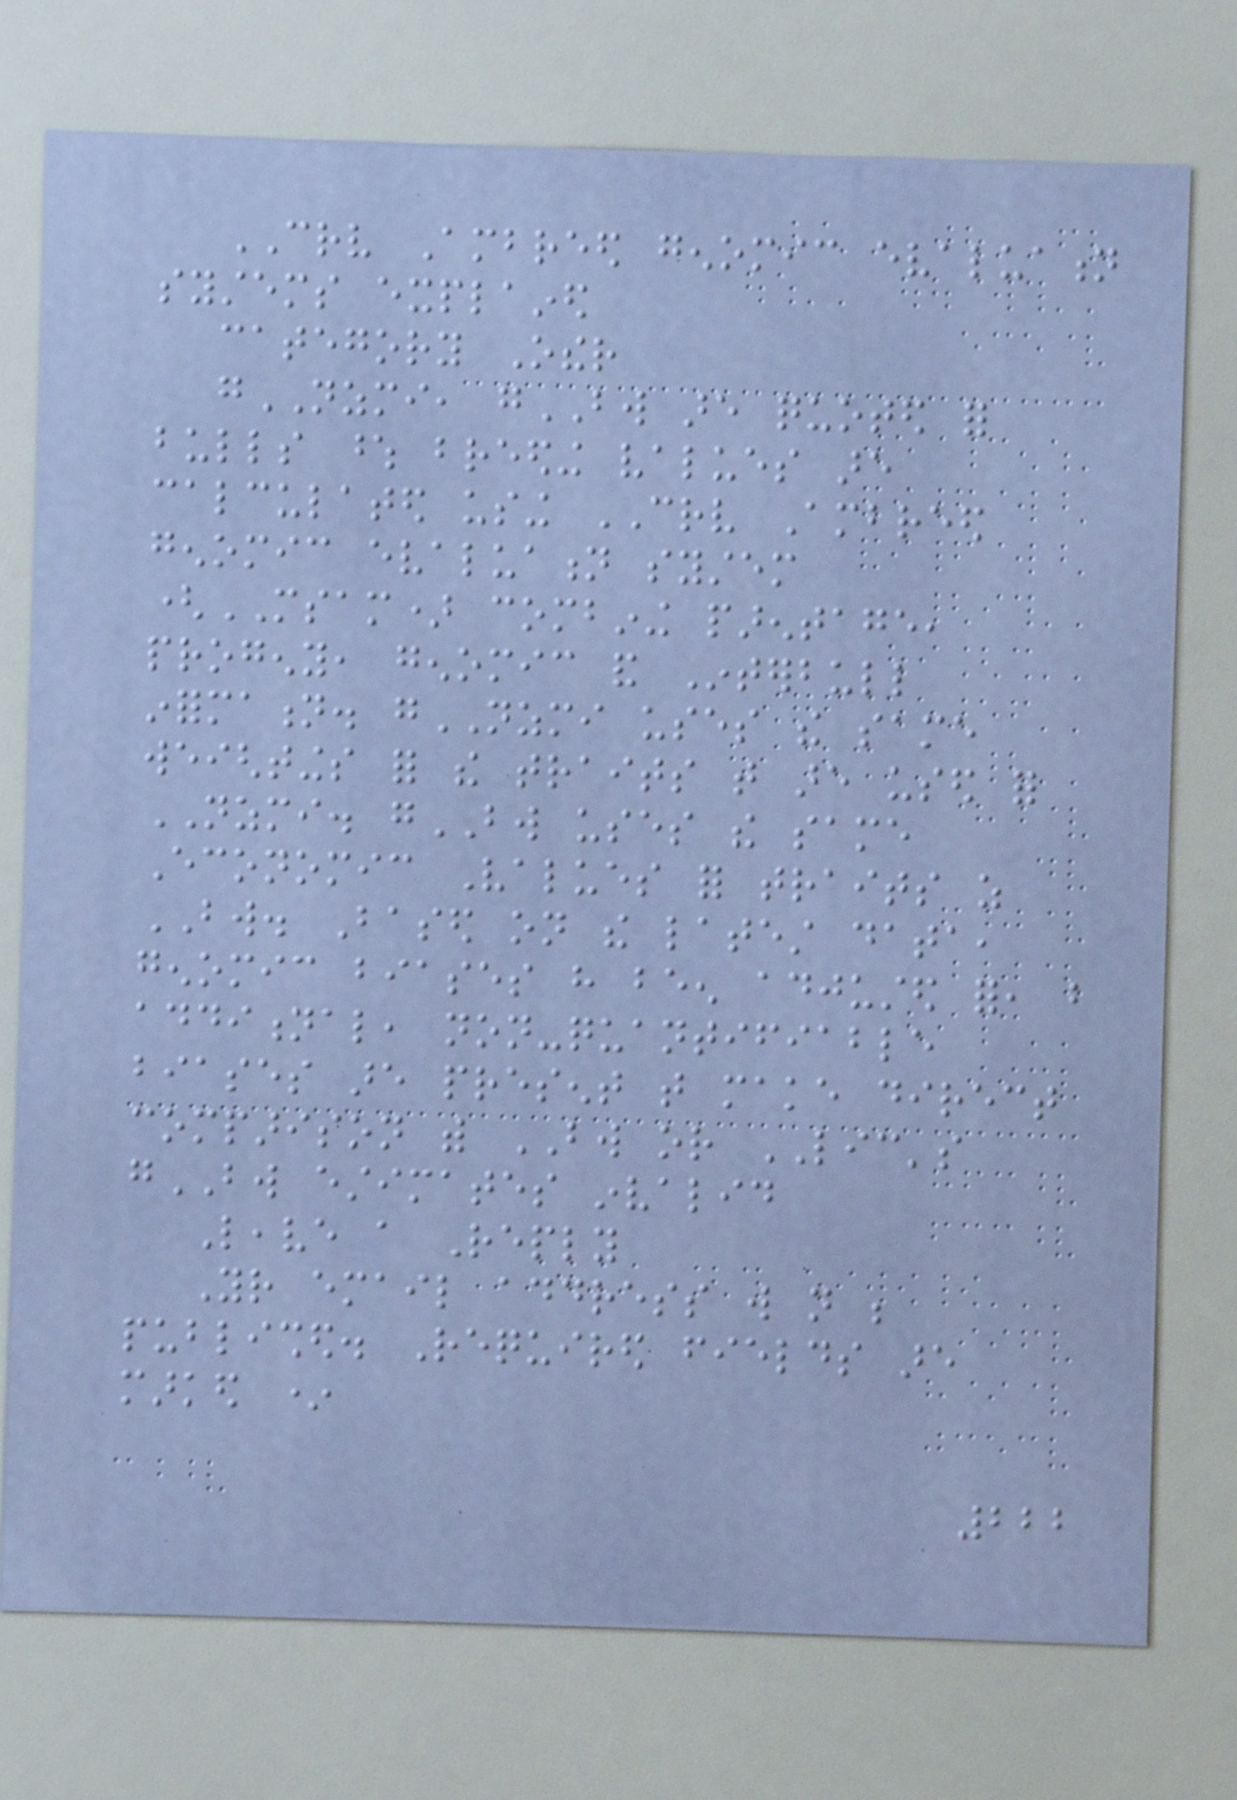CRV Ambreed genomic evaluation
systems explained
category Other
gNZMI, gBW are quoted for
bulls whose breeding values are
calculated using CRV Ambreed
genomic evaluation system
(MSAM) combining parentage,
progeny, genomic and Interbull
information. gNZMI uses the same
weightings for the traits that are used for
NZMI. gBW uses the same
Economic Values for traits as
BW. Based on the latest data,
genomic biases have been adjusted for, but
additional, non-quantifiable
biases are present that make direct
comparison with BW or LIC's
gBW estimates invalid
Leave a Reply
Your email address will not be
published. Required fields are
marked *
222
